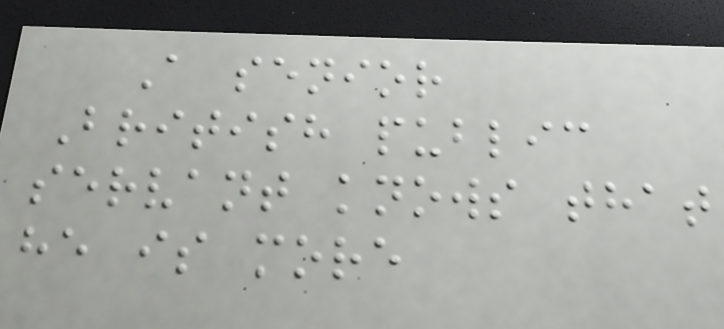A senior
British public
servant knows that
he is more
